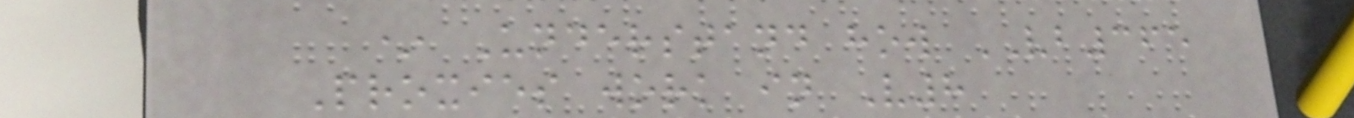* Understand how VB365
Proxies work in V8
